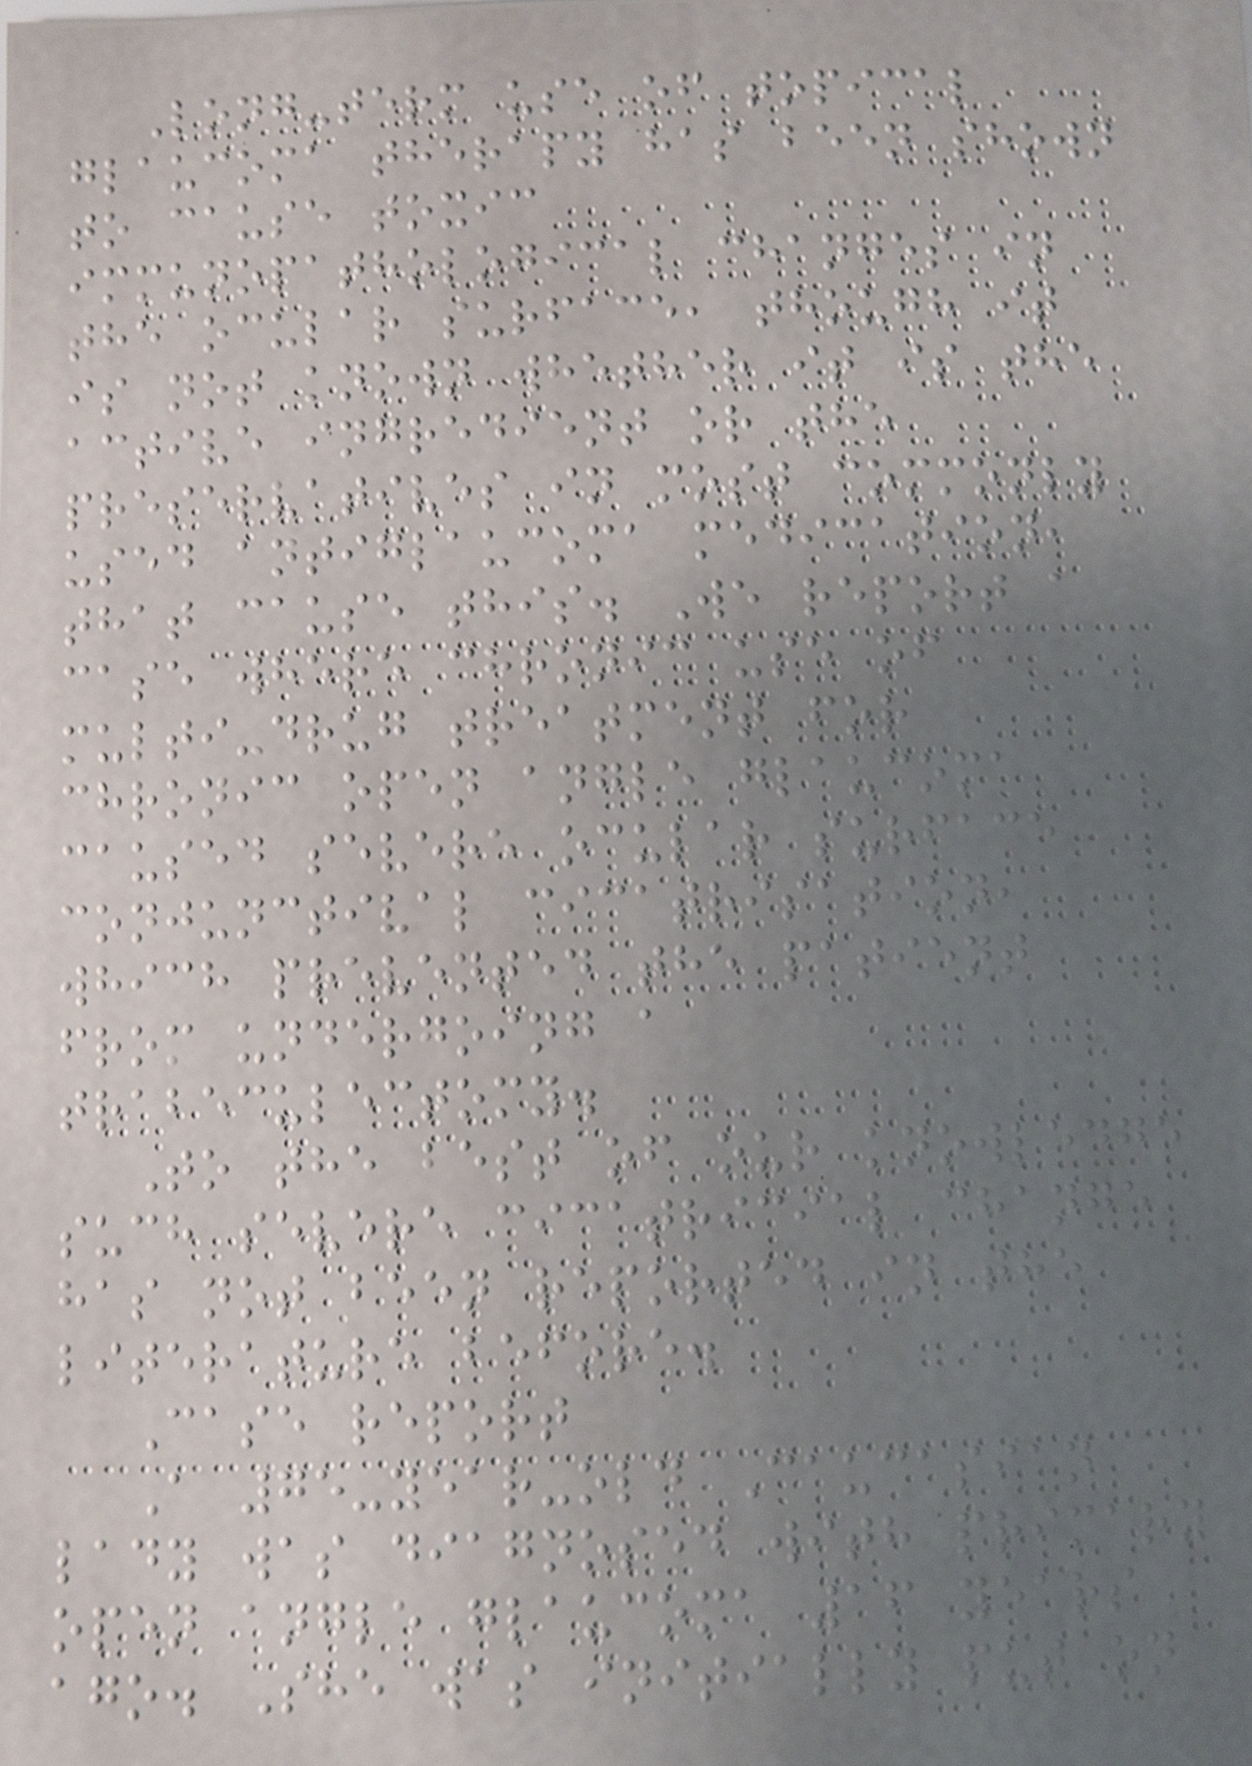Long-term use of topical
glaucoma therapy has been shown
to cause toxic
immunopathological changes in
the ocular surface, though it
is not known whether it is the
active ingredient or the
preservatives in most commonly
used antiglaucoma medication,
that cause this. We report a
case where chronic use of
multi-drug treatment for
chronic open angle glaucoma
caused severe ocular surface
conjunctival cicatrisation,
which prevented the patient
from undergoing a
trabeculectomy.
To the best of our knowledge
such severe cicatricial change
has not been reported in the
literature before.
Case report
A 75-year-old Caucasian
lady was diagnosed with primary
open angle glaucoma 16 years
ago. She was initially put on
